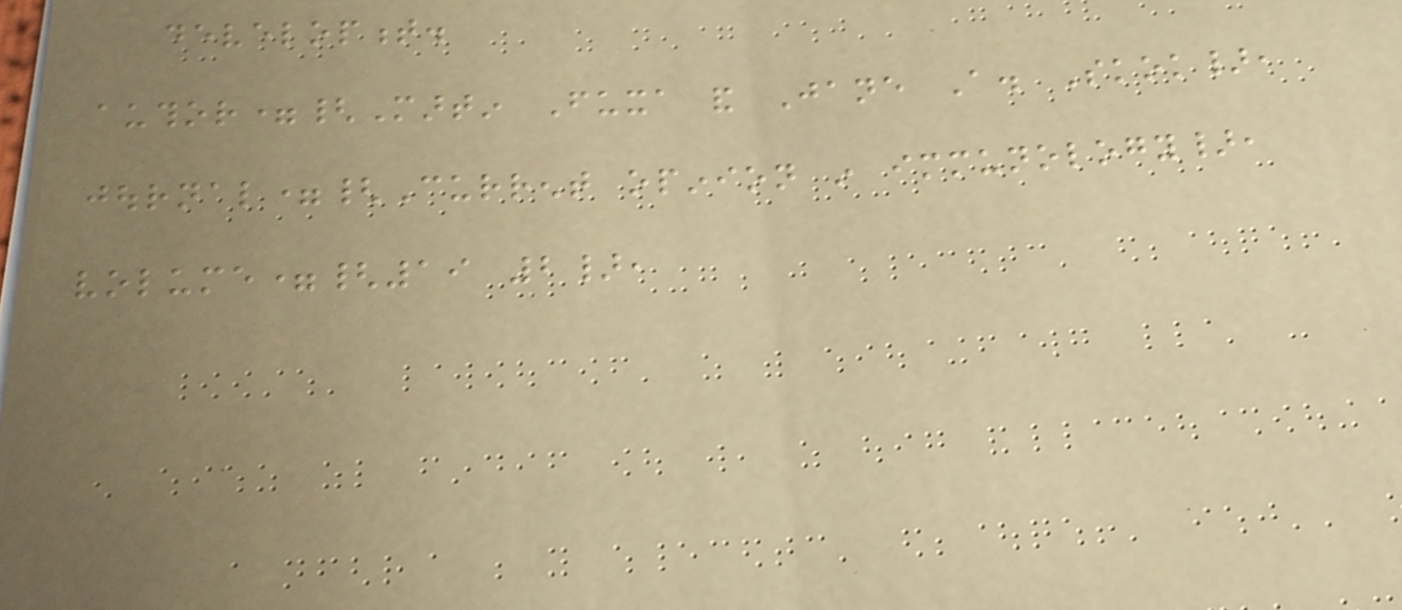development.
author={Martin Fuxa and Jane A. Skok},
journal={Current opinion in immunology},
volume={19 2},
